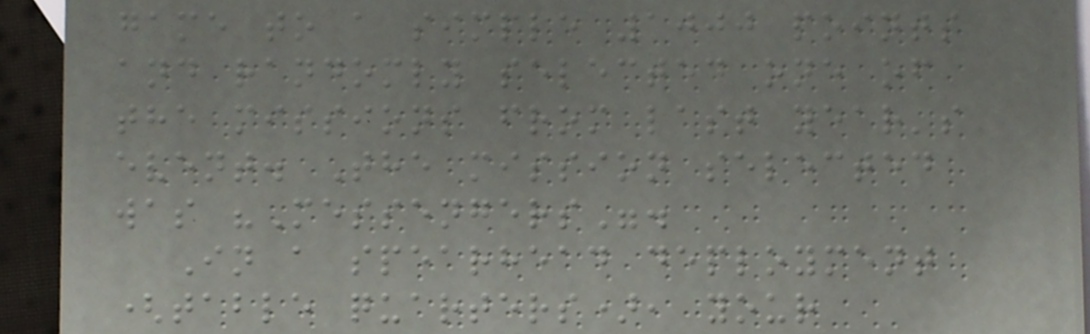game to a simple 1000 points
and randomly selected one of
the missions from last year's
event. The mission selected
was "Messengers".
In a spearhead deployment
(table quarters), your
